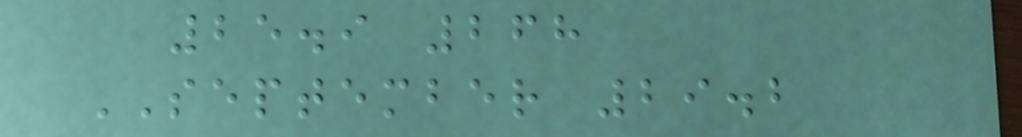25.9 268
SEPTEMBER 29.2
